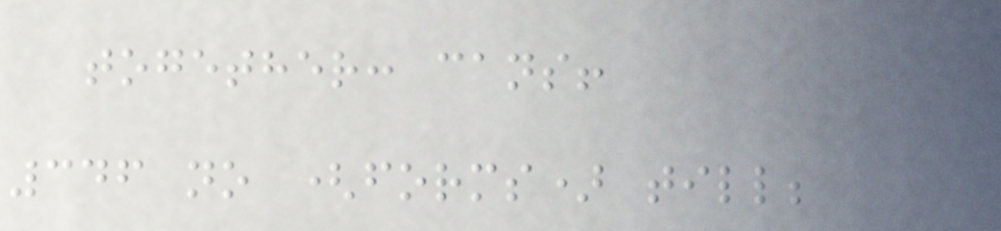together: cans!
346 no (forms) till;
